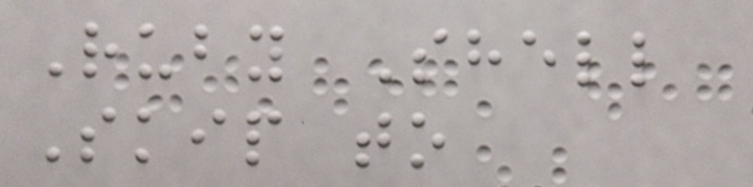Ruby Shell
Skip to
